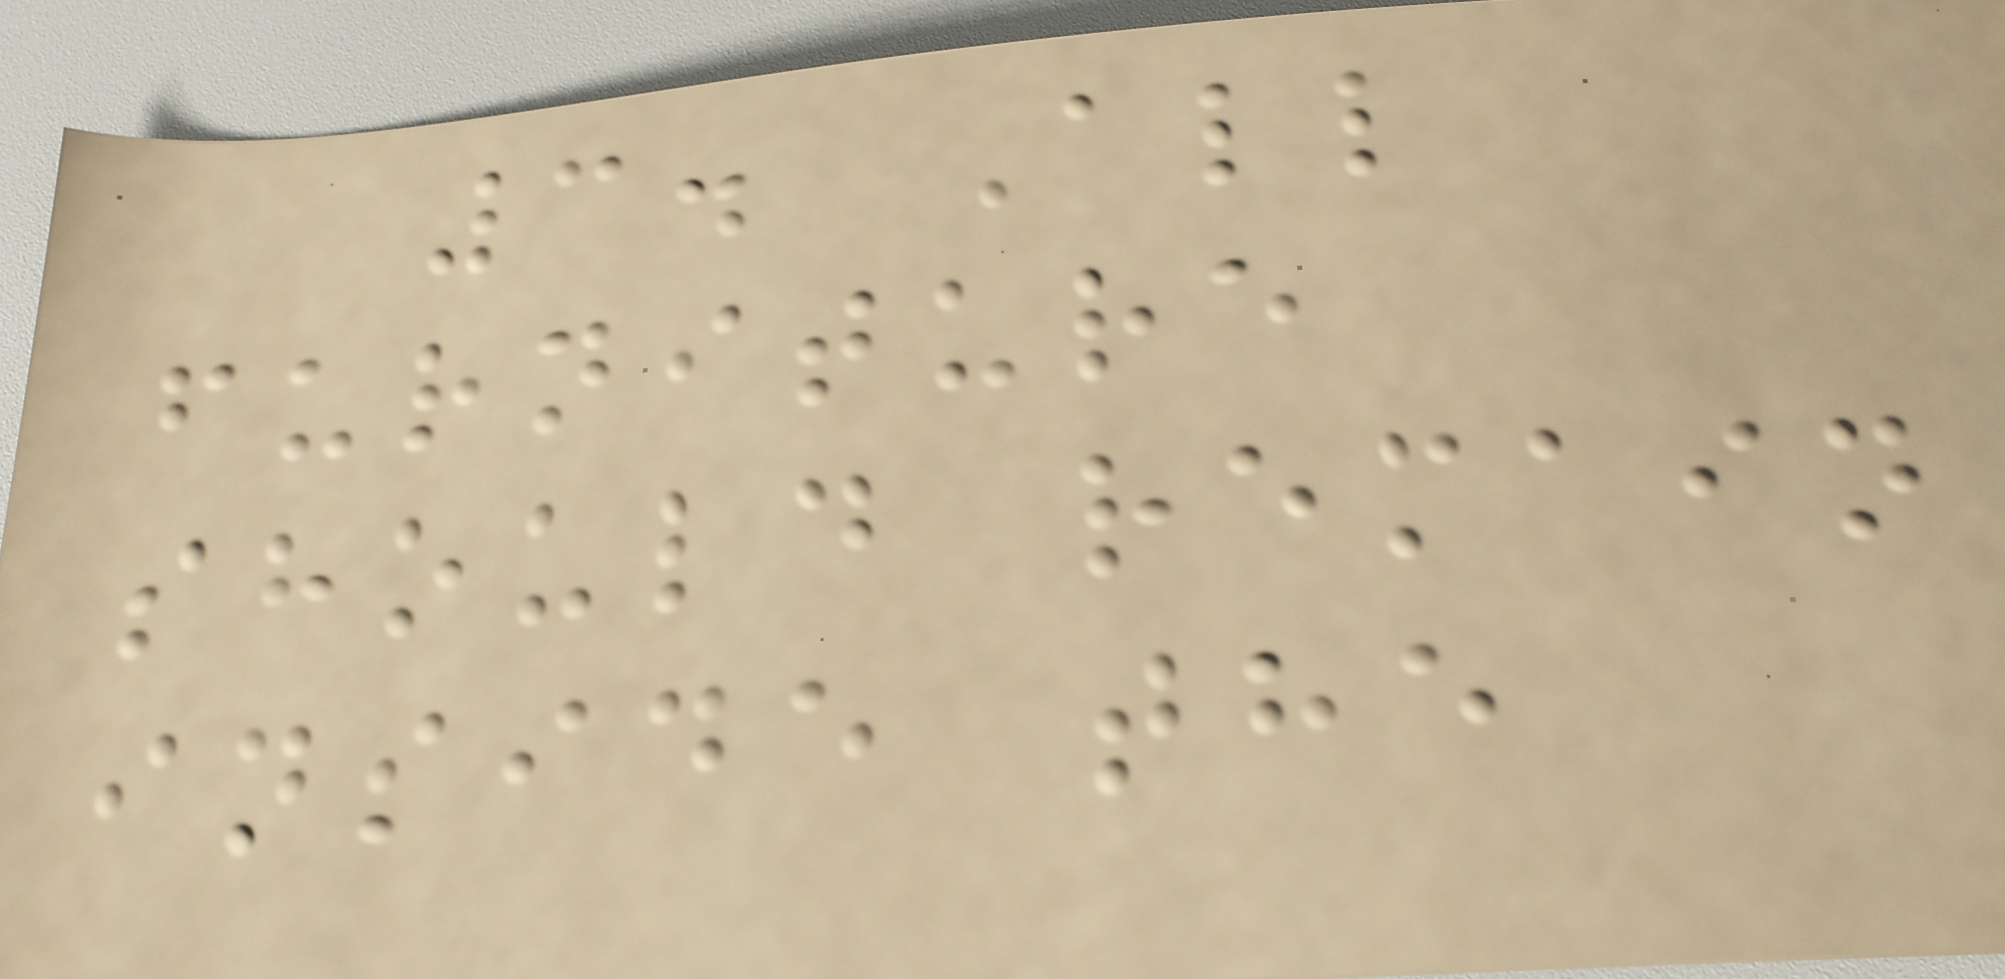3. All
furniture
should remain
inside the
